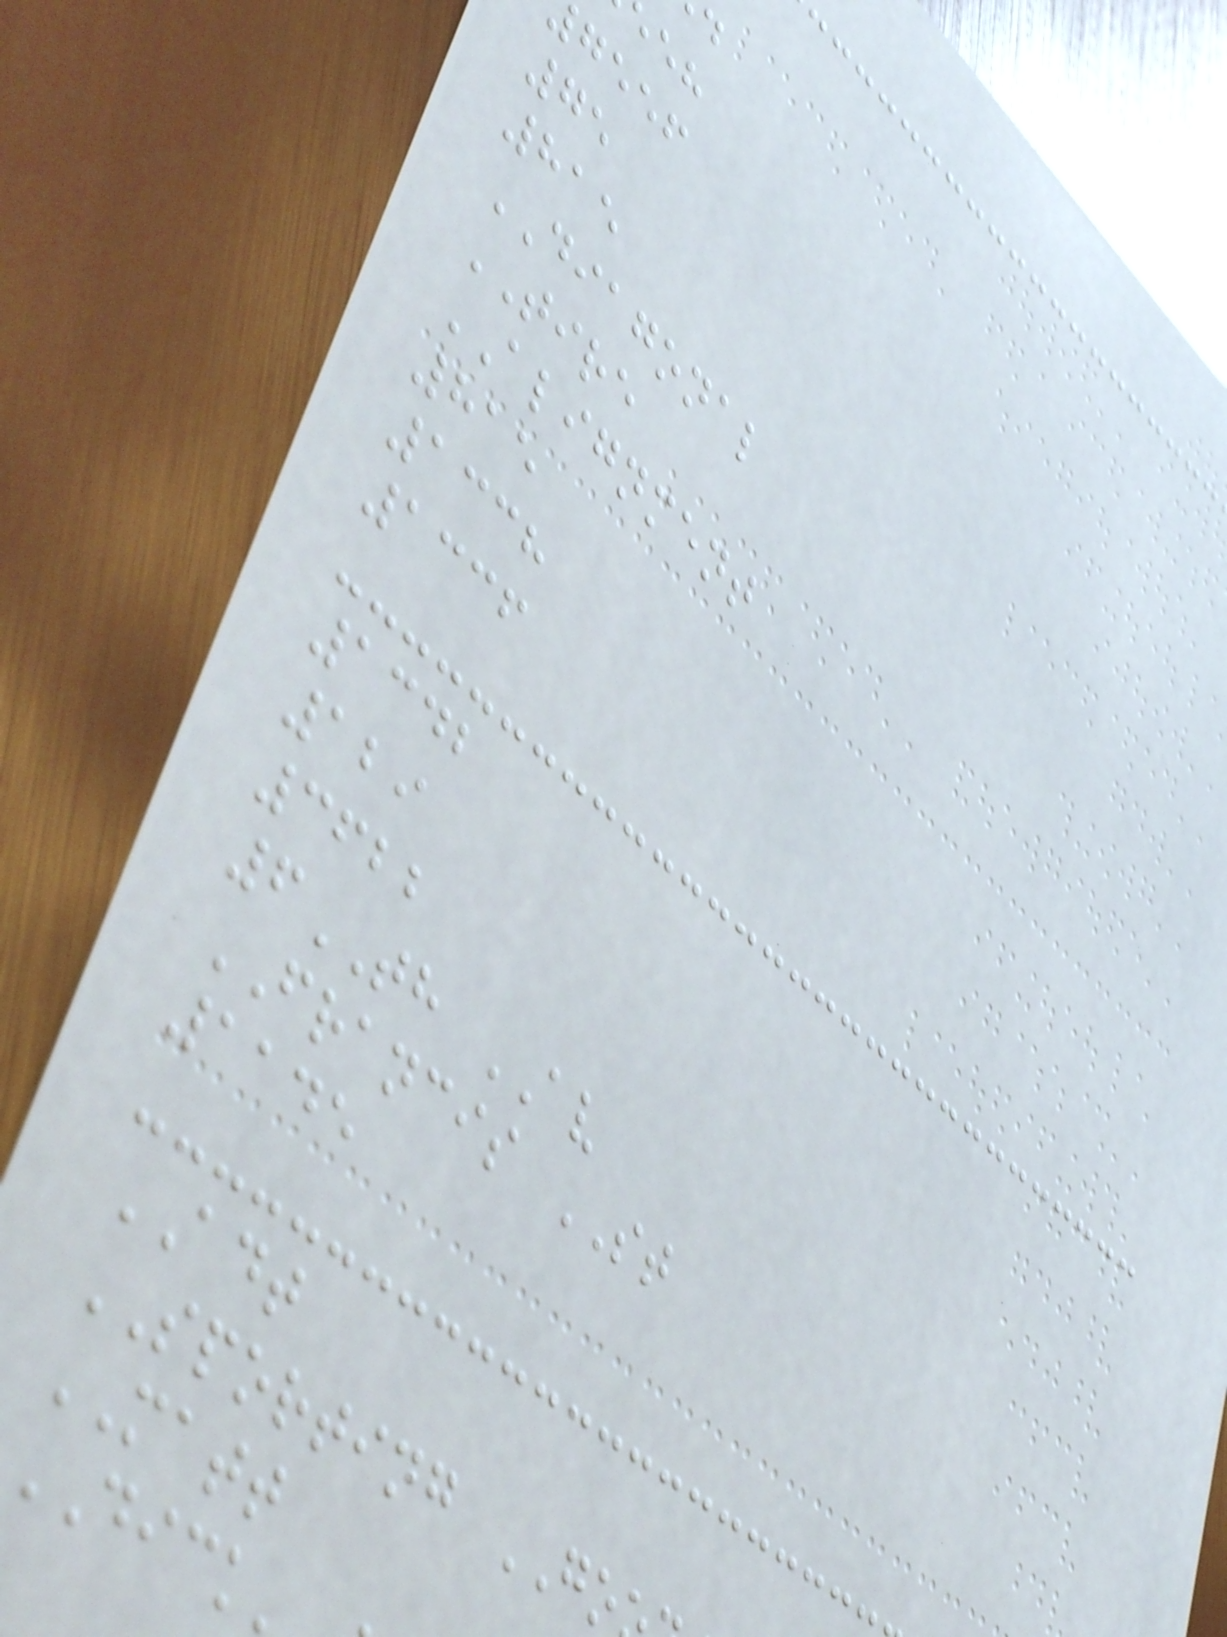geef
75
815
DIAGONAL
TIRE
ALIGNMENT
815
1338
1336
1342
129
3622
6TH AV
FRANCIS ST
1145
ADT
SPORTING GO
MATT
DICK
